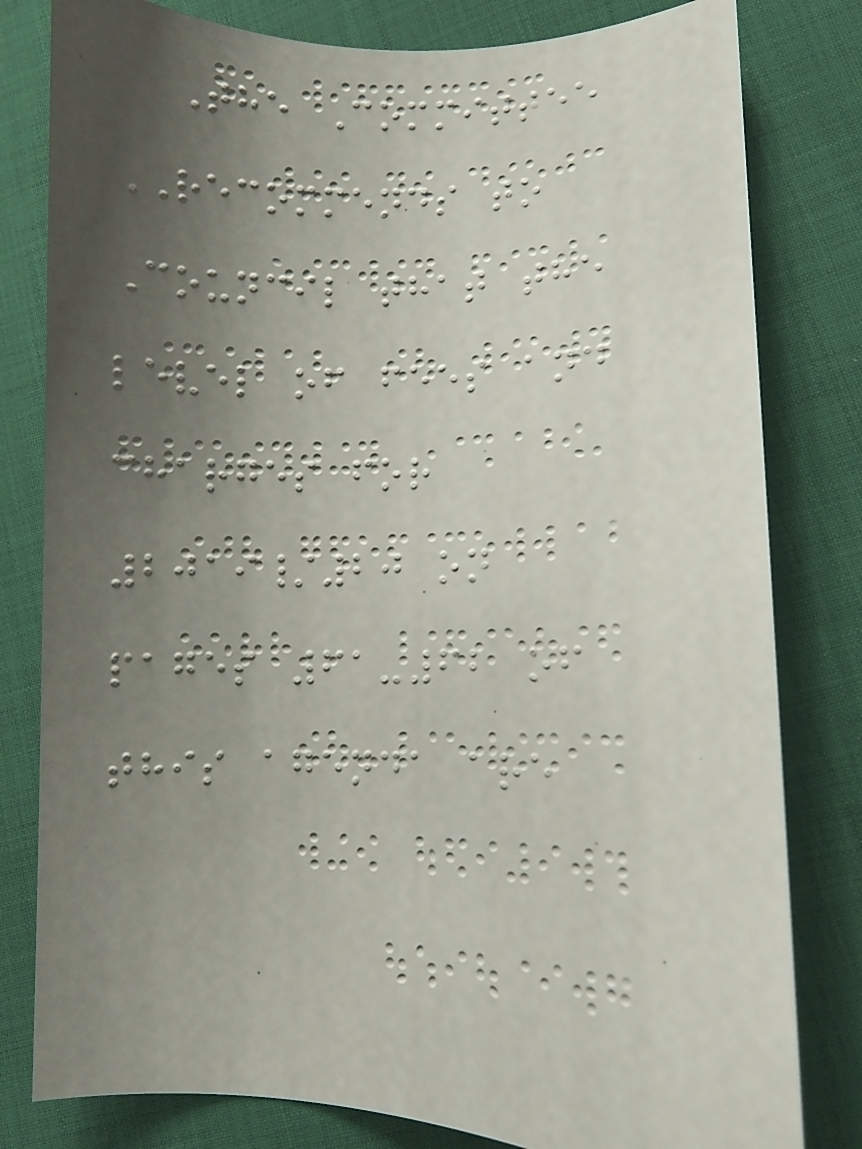The Committee
RECOMMENDS to
Council that the
level of fees and
charges for
2019/20 on
pages 61-62 of
this agenda are
